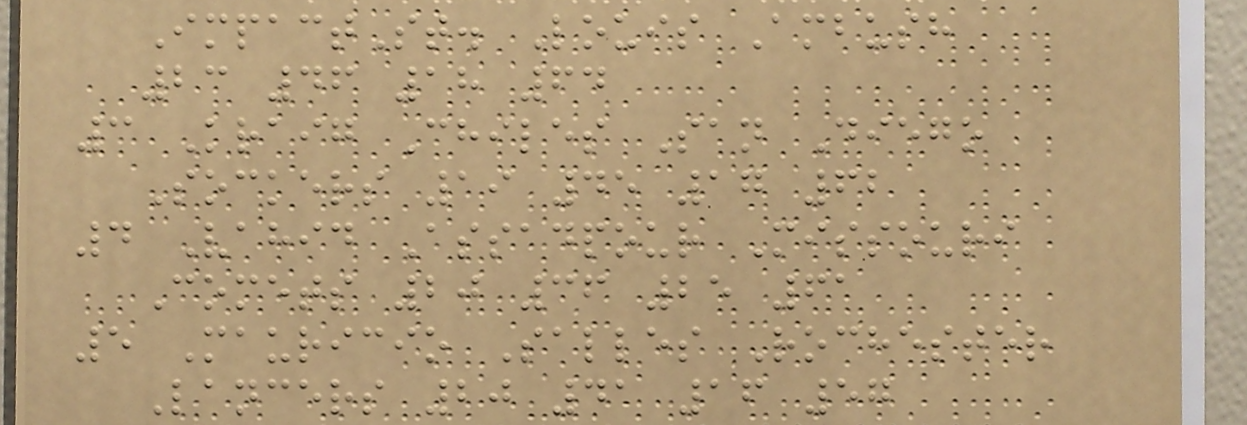ImpactSt. Louis Ambush
23 46 18 64
3 Kraig Chiles San Diego
Sockers 19 45 17 62
4 Vahid Assadpour Missouri
Comets 20 36 25 61
5 Mauricio Salles Rochester
Lancers 20 41 16 57
